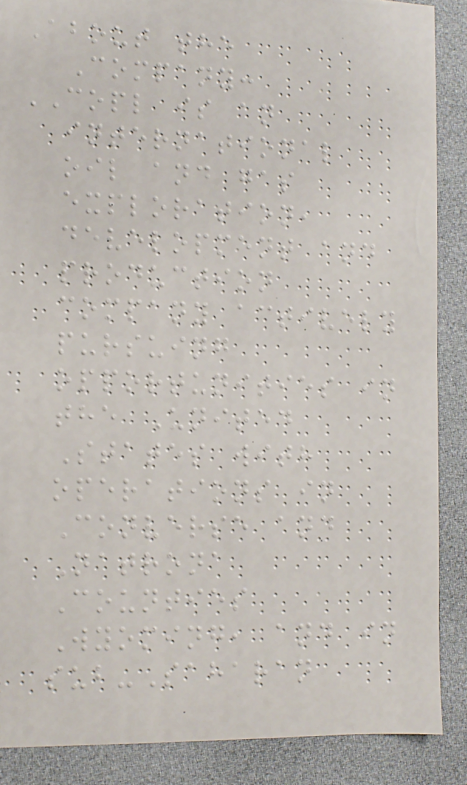About the
Company:
COPL is an
international
oil and gas
exploration,
development and
production
company actively
pursuing
opportunities in
the United
States with
operations in
Converse and
Natrona
Counties
Wyoming, and in
sub-Saharan
